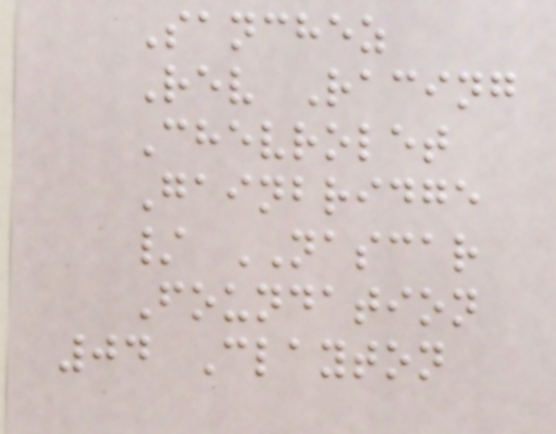Sanchez
Rev Racing
Chevrolet
Gainbridge
/ NASCAR
Foundation
04 Clayton
